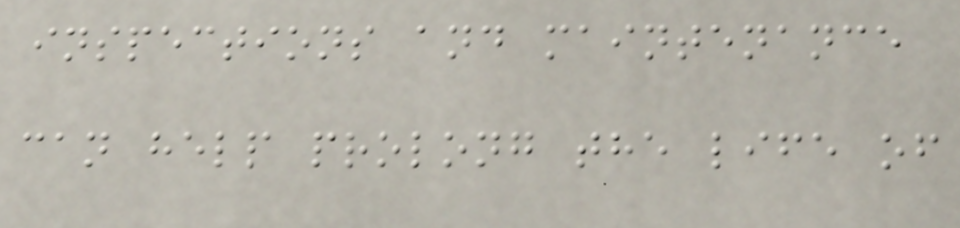inspections and maintenance
can help prolong the life of
